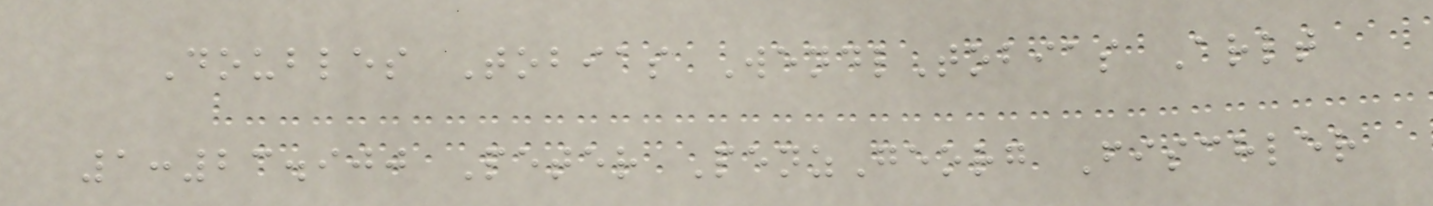Doubles Tobias WendlTobias Arlt
1:23.900 Peter PenzGeorg Fischler
